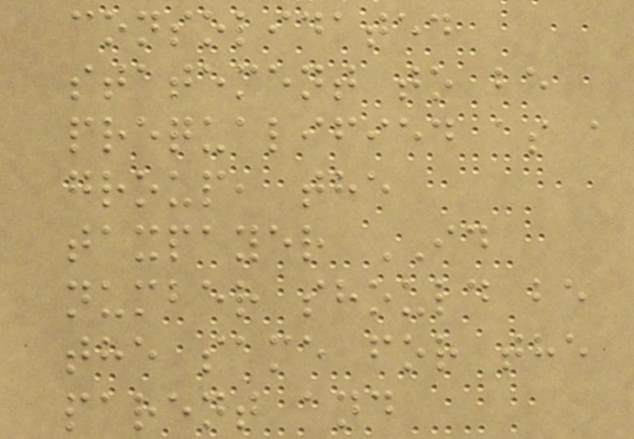consolidated
statement to be
prequalified as a
group, the
taxpayer ID
number should be
the same for the
parent and
